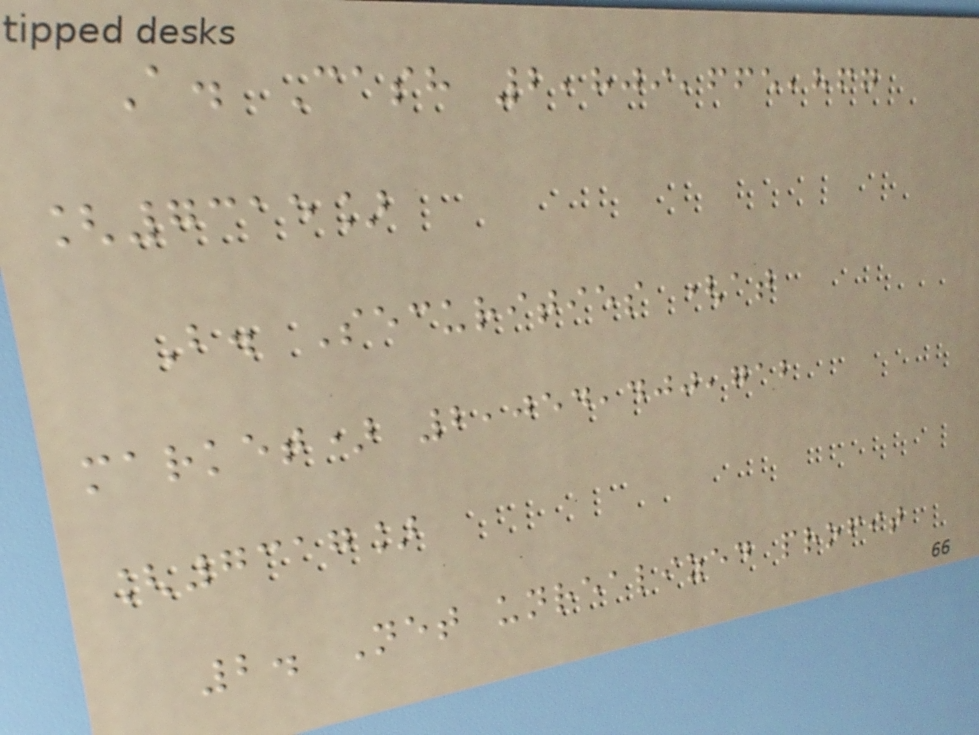A. Cash 2,809,665,867
[7315]
B. Securities (at
market) 2,054,400,712
[7317]
2. Net unrealized profit
